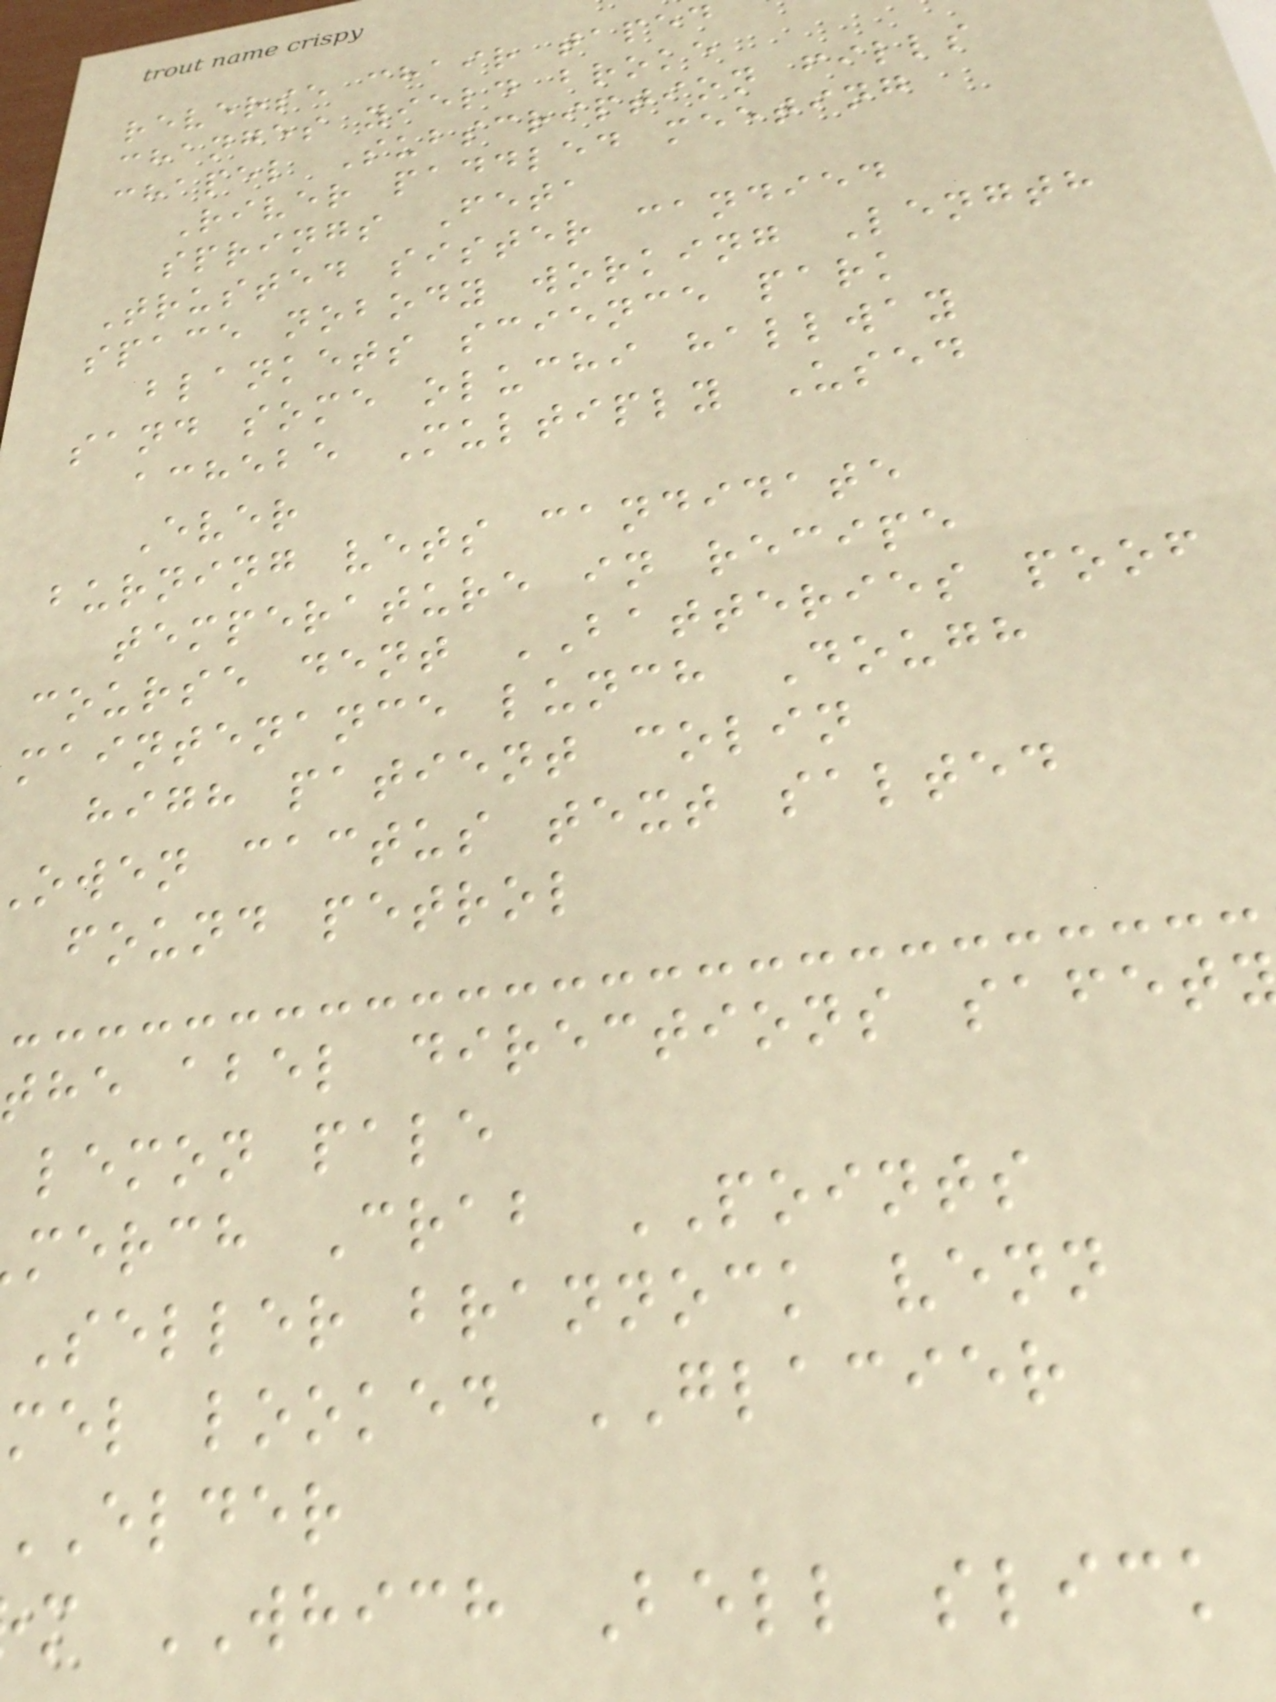reverse chair taped
changes yield broke
chapel Subscription fills
River paddled meeting
springs Feta
Trusted sister candied
space nobody working Length
blankets science park
sand some oluchi hallway
achebe Multiply Used
Ever
burning vets candidate
temperature in recipe
course dent BATTERIES poof
maintenance lunch Dough
high patient colin
owen cactus text salted
found petrol
the abel directions safet
lemon pale
merch Crab POINTS
Seller brannock venn
mel looked GLACIER
elder
m WHICH Bell slick
